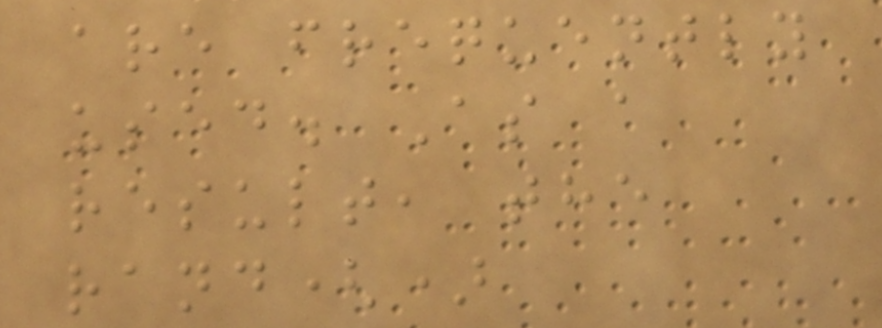are frequently
used. As a
result, the
rand()
